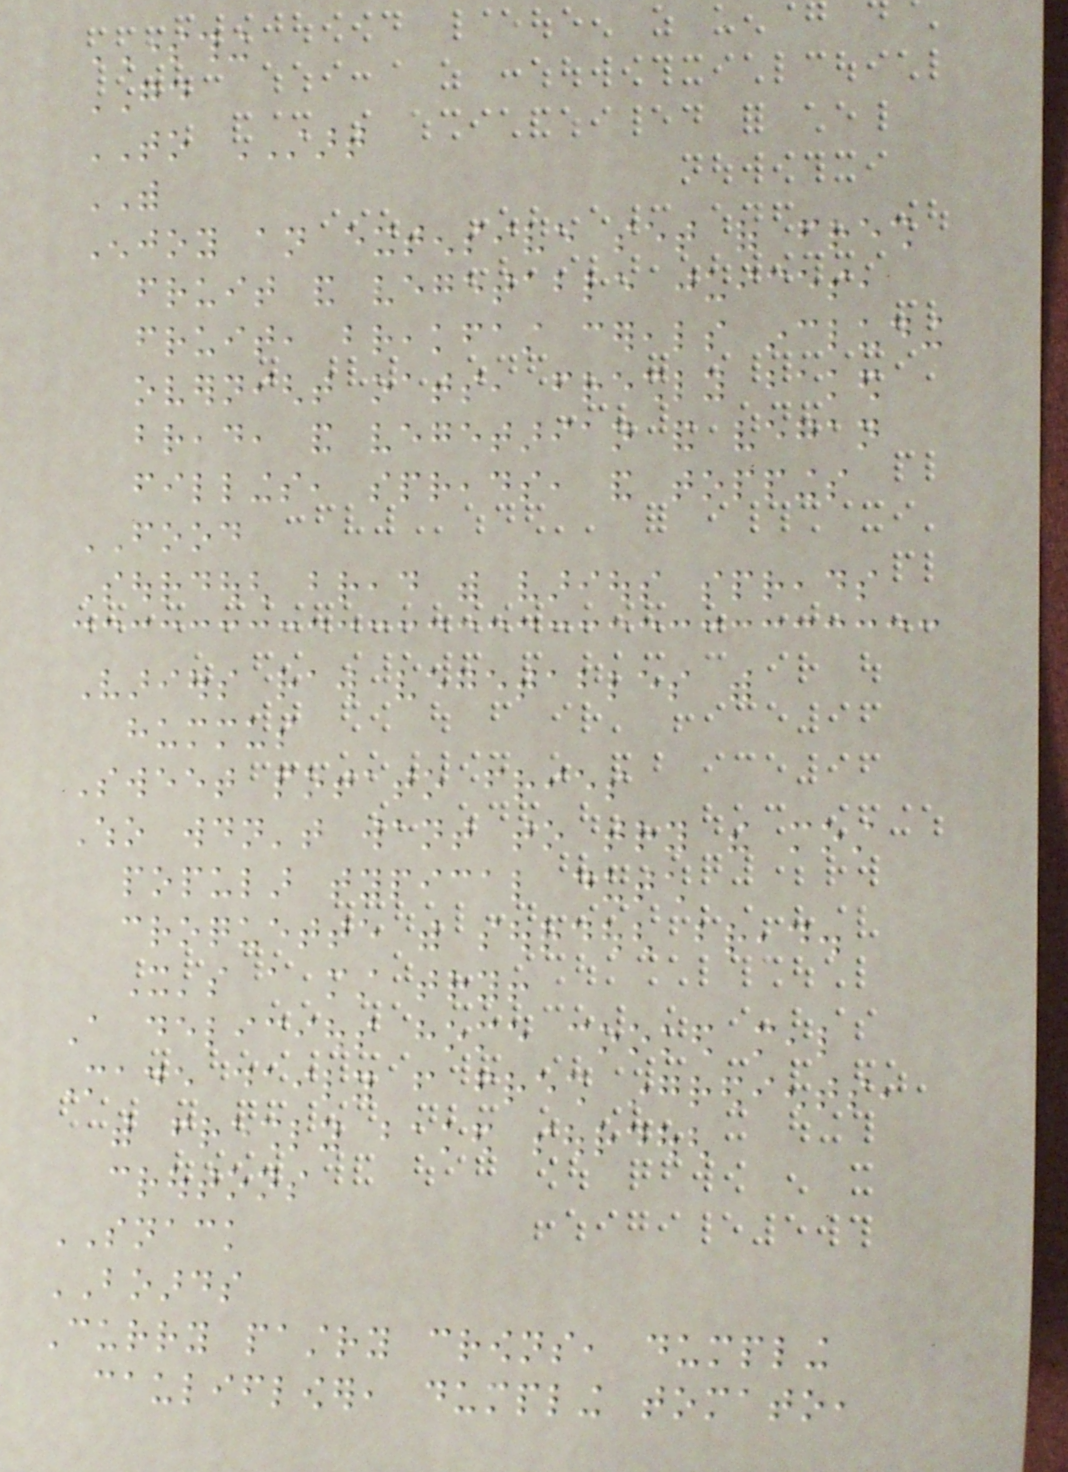SOMETHING
GOOD
TO START
WITH
Enjoy an extensive set of fresh
fruit and vegetable juices,
fruit, breakfast cereals including
overnight oats, freshly baked
bread, and vegetarian and vegan
fillings, spreads, and toppings
FOOD
Sourdough bread with various spreads
Various raw vegetables with
hummus
Sweet potato fries
Who wouldn't want to try the most
popular typical dutch
croquette with sourdough bread.
It's a must try!
A delicious home cooked meal
Made daily from fresh ingredients,
with freshly baked sourdough
croutons
SNACK
BOARDS
Curry pastry crowns, dumpling
cauliflower, dumpling tomato,
